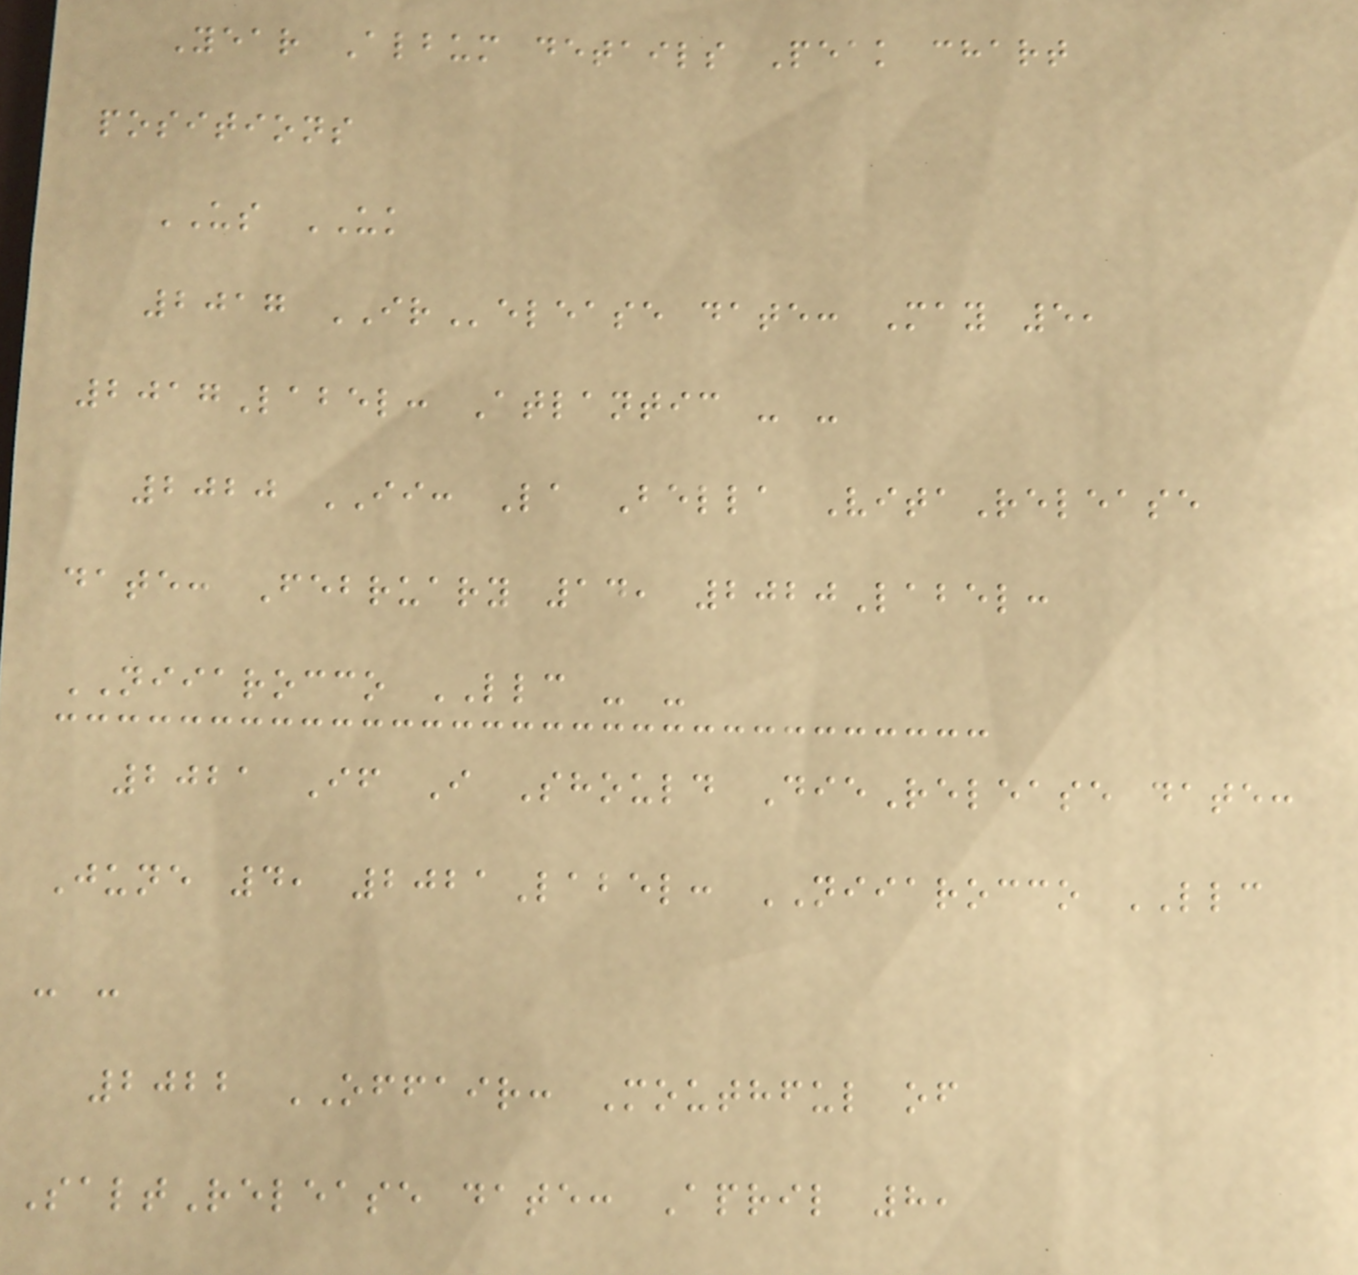Year Album details Peak chart
positions
US UK
2017 IRelease date: May 5,
2017Label: Atlantic - -
2020 II: La Bella VitaRelease
date: February 14, 2020Label:
NIIAROCCO LLC - -
2021 If I Should DieRelease date:
June 4, 2021Label: NIIAROCCO LLC
- -
2022 OFFAIR: Mouthful of
SaltRelease date: April 8,
